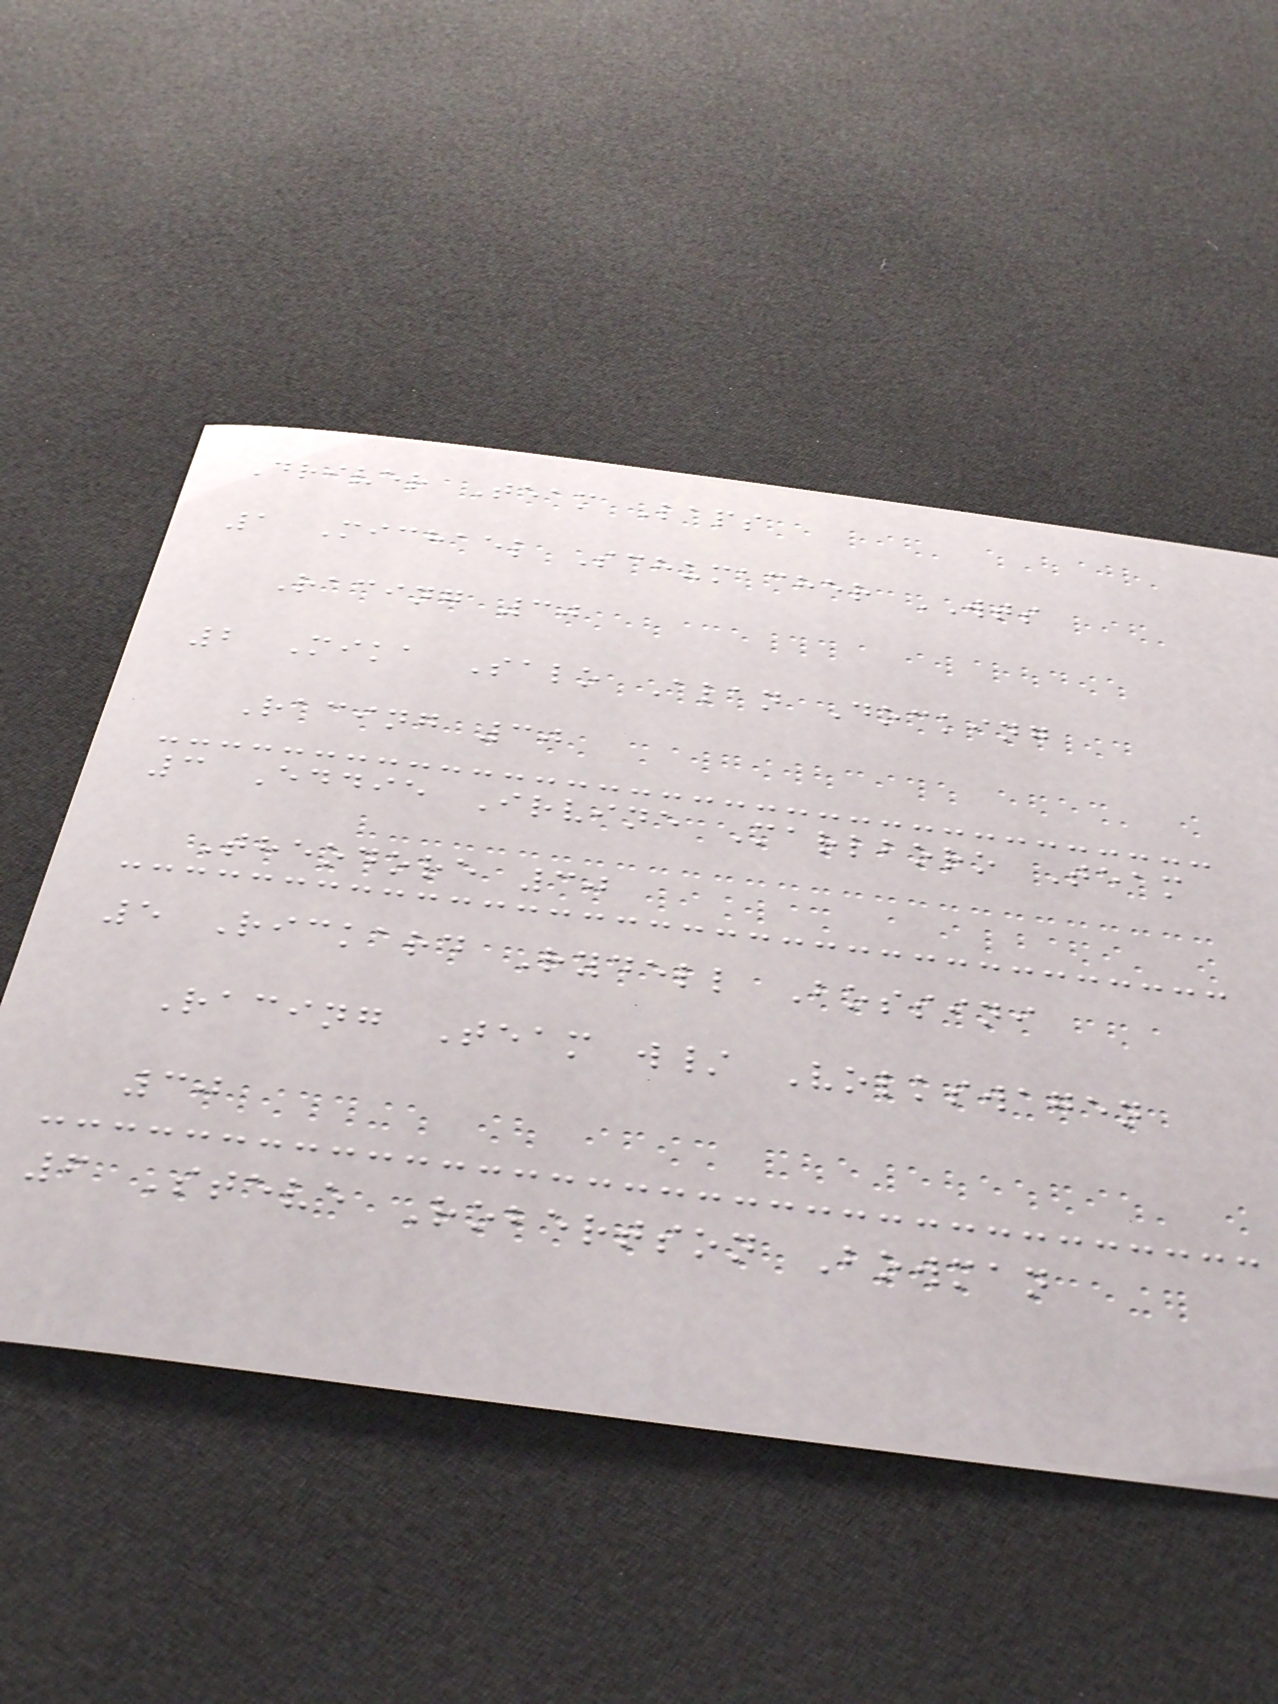Driver Team Laps
1 Michael Schumacher WTS
Racing 30
2 Mika Salo Alan Docking
Racing 30
3 Eddie Irvine Marlboro Team
Theodore 30
5 Rickard Rydell Bossini
Racing Team w/ Volkswagen
30
6 Steve Robertson Bowman
